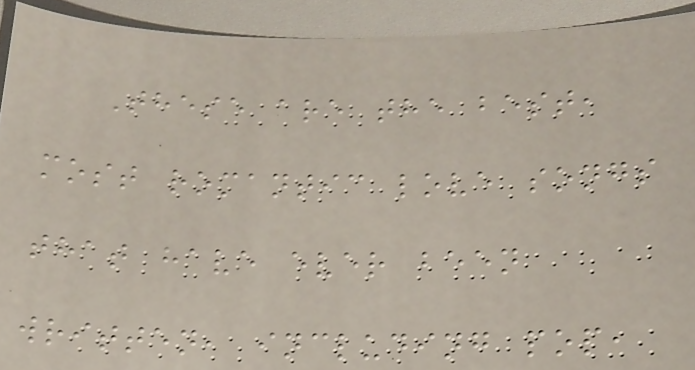These are the best,
most romantic love songs
that have ever been
written, including pop,
